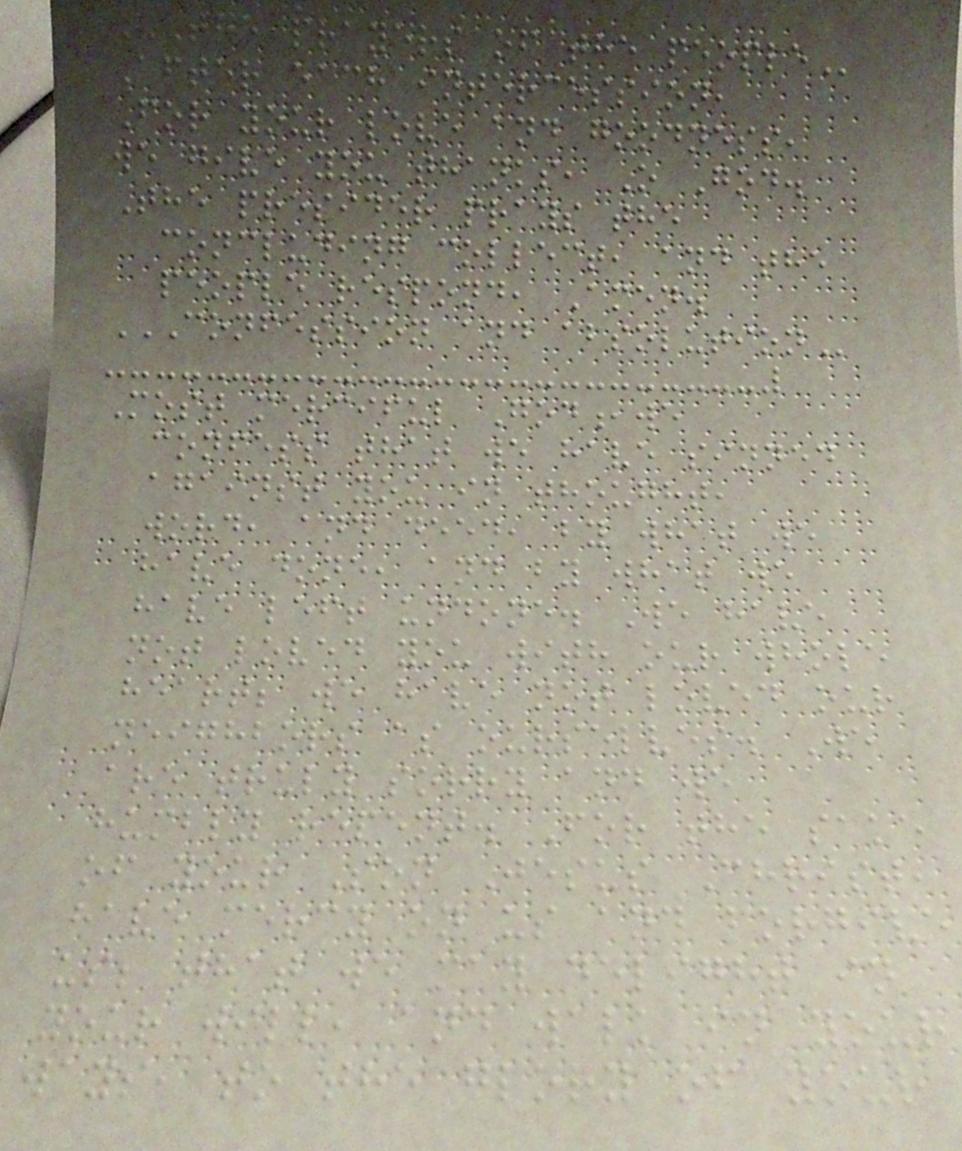THE PRAYERS OF THE PEOPLE
After each intercession,
For your love and goodness,
we give you thanks, O God.
The presider prays the
concluding collect, and the
people respond, Amen.
CONFESSION AND ABSOLUTION
Most merciful God,we
confess that we have sinned
against you in thought,
word, and deed, by what we
have done, and by what we
have left undone. We have
not loved you with our whole
heart; we have not loved our
neighbors as ourselves. We
are truly sorry and we
humbly repent. For the sake
of your Son Jesus Christ,
have mercy on us and forgive
us; that we may delight in
your will, and walk in your
ways, to the glory of your
